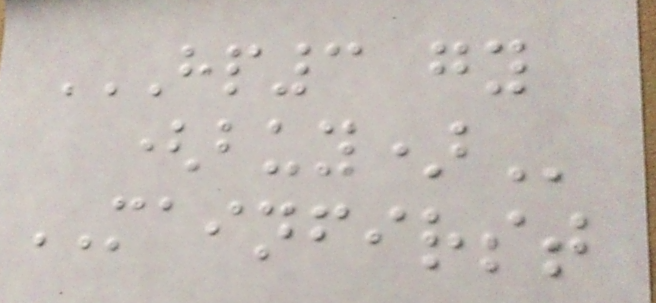HP3 GY
(BUY)
MAINFIRST
